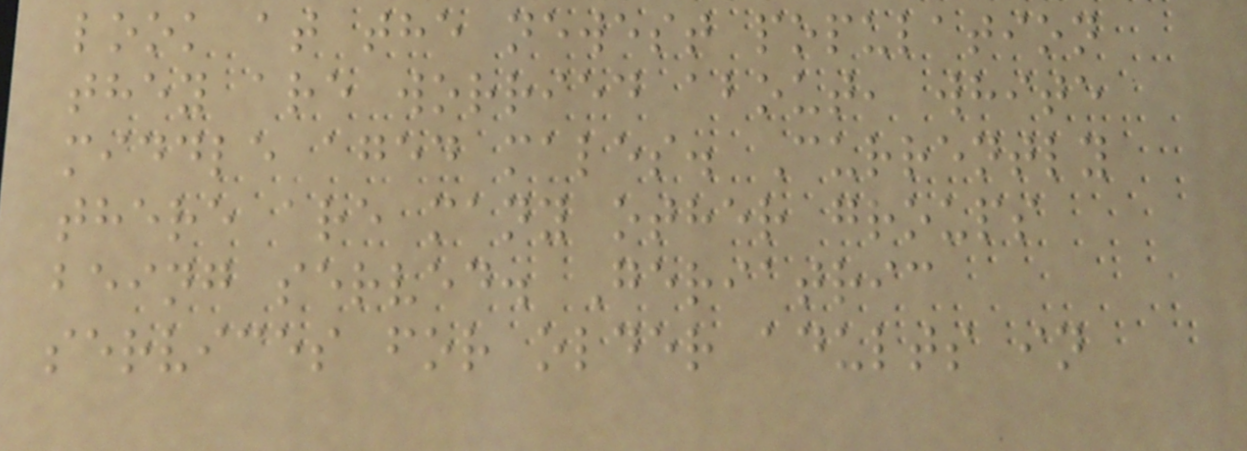look at the newest population
they are worried about, white
middle aged males. Currently
there are many other groups
being served. Geriatric
services for older adults in
